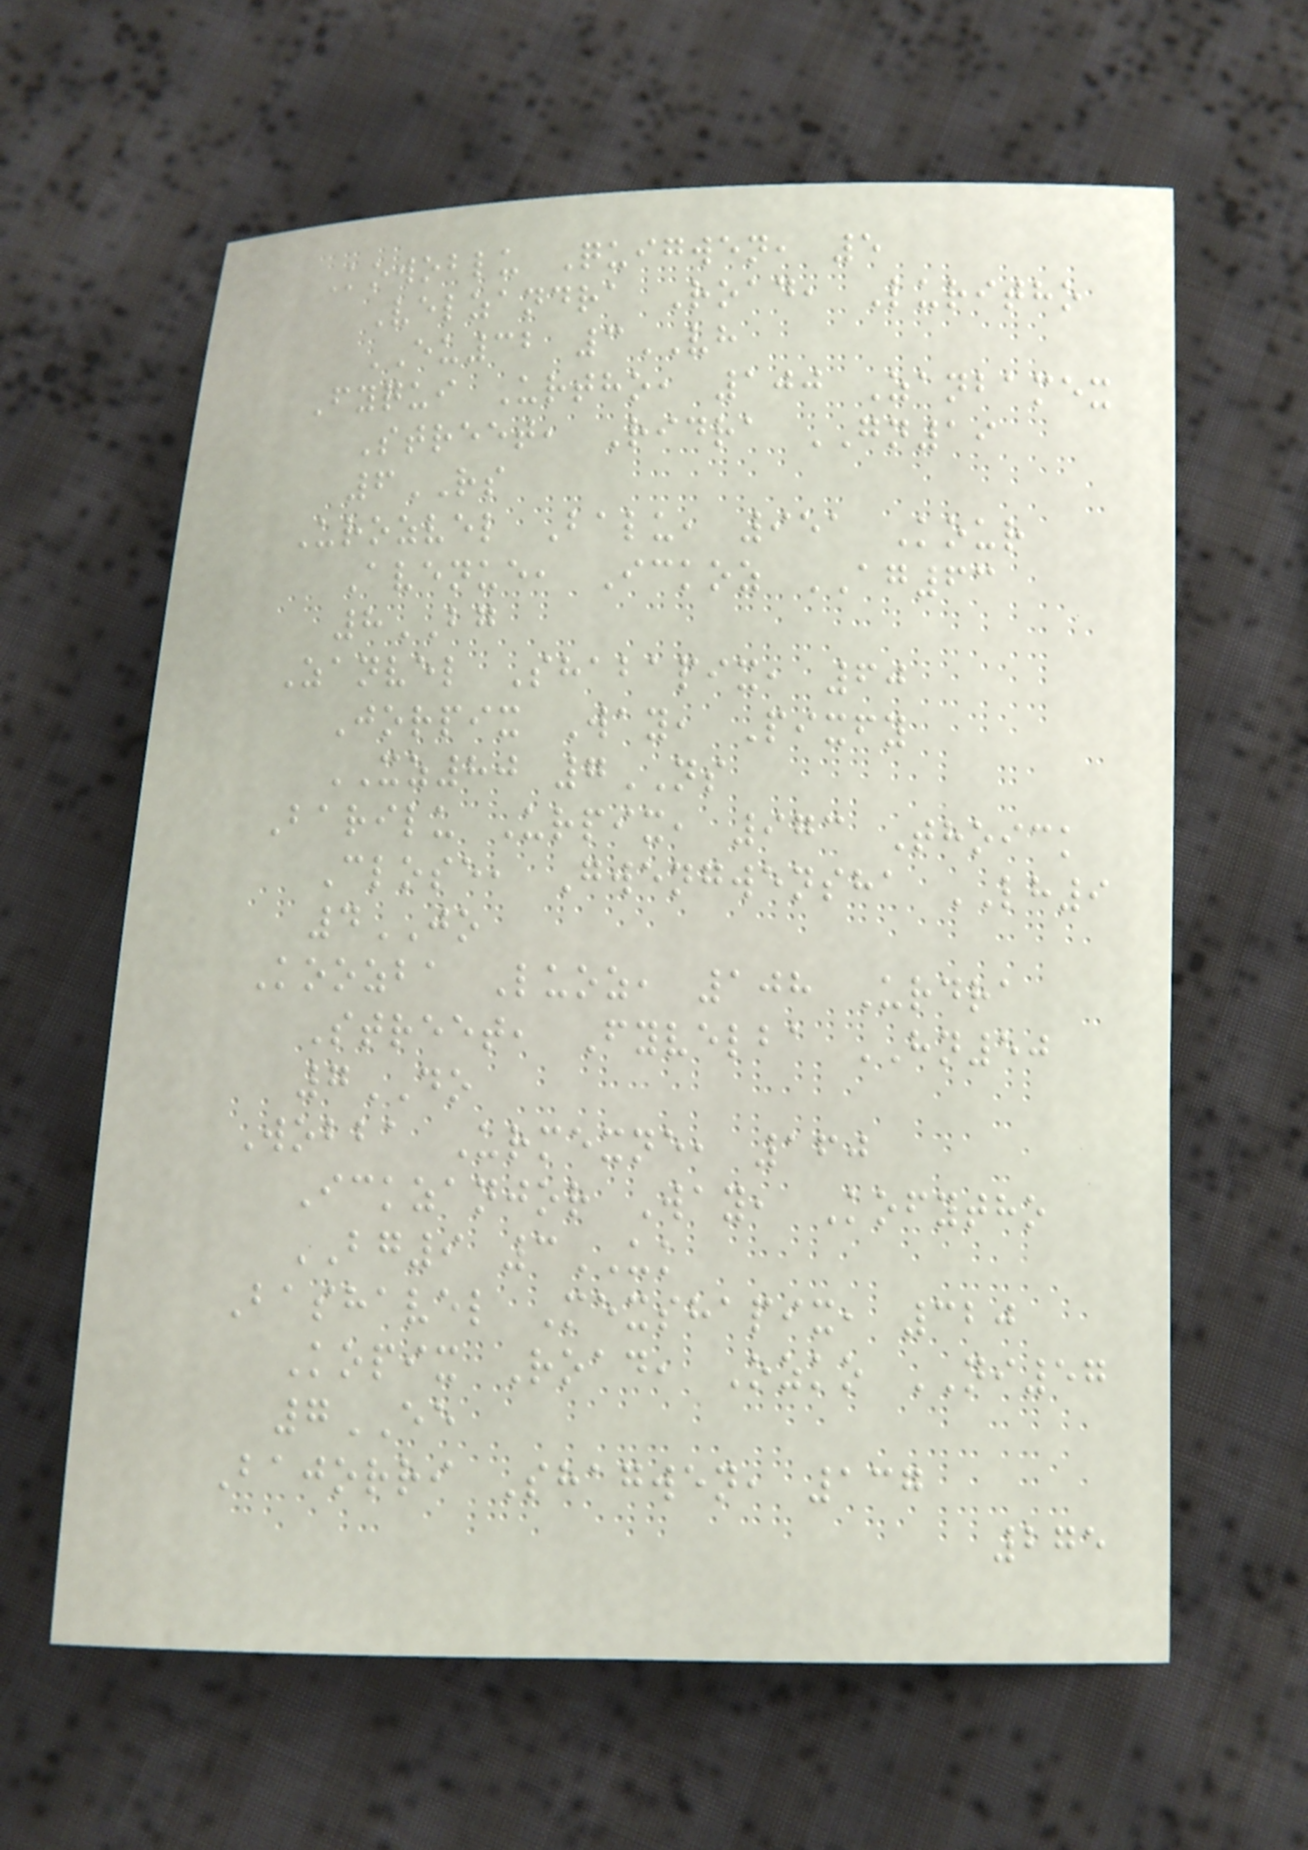Kowoblu Quigwen, 5
Velzandra Road, Luritho
EU32 3VH
Fyqui Urtho, 100 Zanbamex
Street, Ridra GN19
6RS
Urozvel Balu, 951 Kour
Avenue, Ickoz AG63
8BG
Zanvel Shabapix, 60
Jorpix Way, Pixfy
XZ80 7NS
Barilu Urpix, 973 Thoick
Close, Gwengwensha LH9
4JO
Koozba Luoz, 108 Urdra
Street, Fyvelba HN50
7DO
Wobba Urmexne, 160
Ickzanjor Way, Kofytho
BG9 3UK
Bashavel Mexshapix, 320
Kopix Road, Ozko NI57
7EE
Bajorri Shagwen, 137
275
